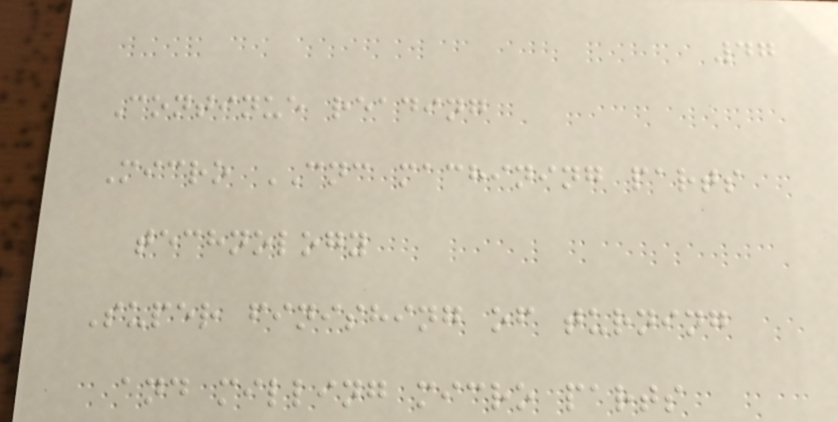47
Continue reading
Micro CNC machining parts
technology
Super finishing of turning
and milling micro parts
